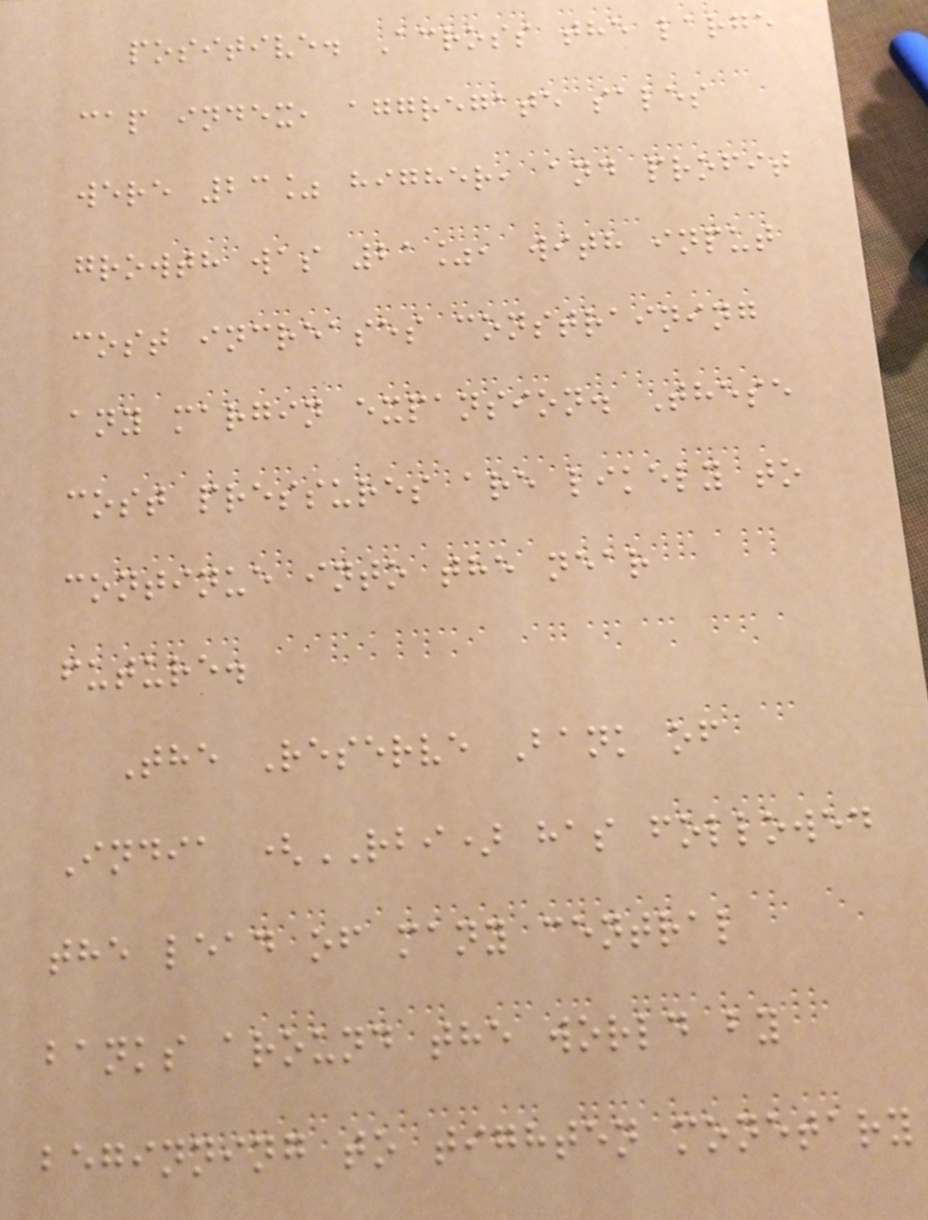positive. Across the large
cap index, aggregate sales
were 23% higher, and profit
growth was 21%, with input
cost increases constraining
any margin expansion. These
cost pressures are likely to
continue into the near
future.
The Reserve Bank of
India (RBI) has followed
the lead of many central
banks around the world by
beginning to tighten monetary
